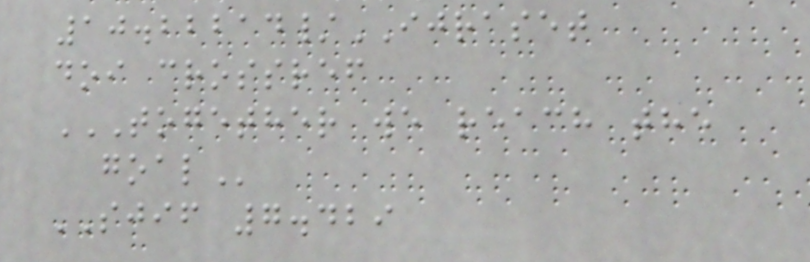10.22214/IJRASET
doi crossref
TOGETHER WE REACH THE
GOAL
SJIF 7.429
